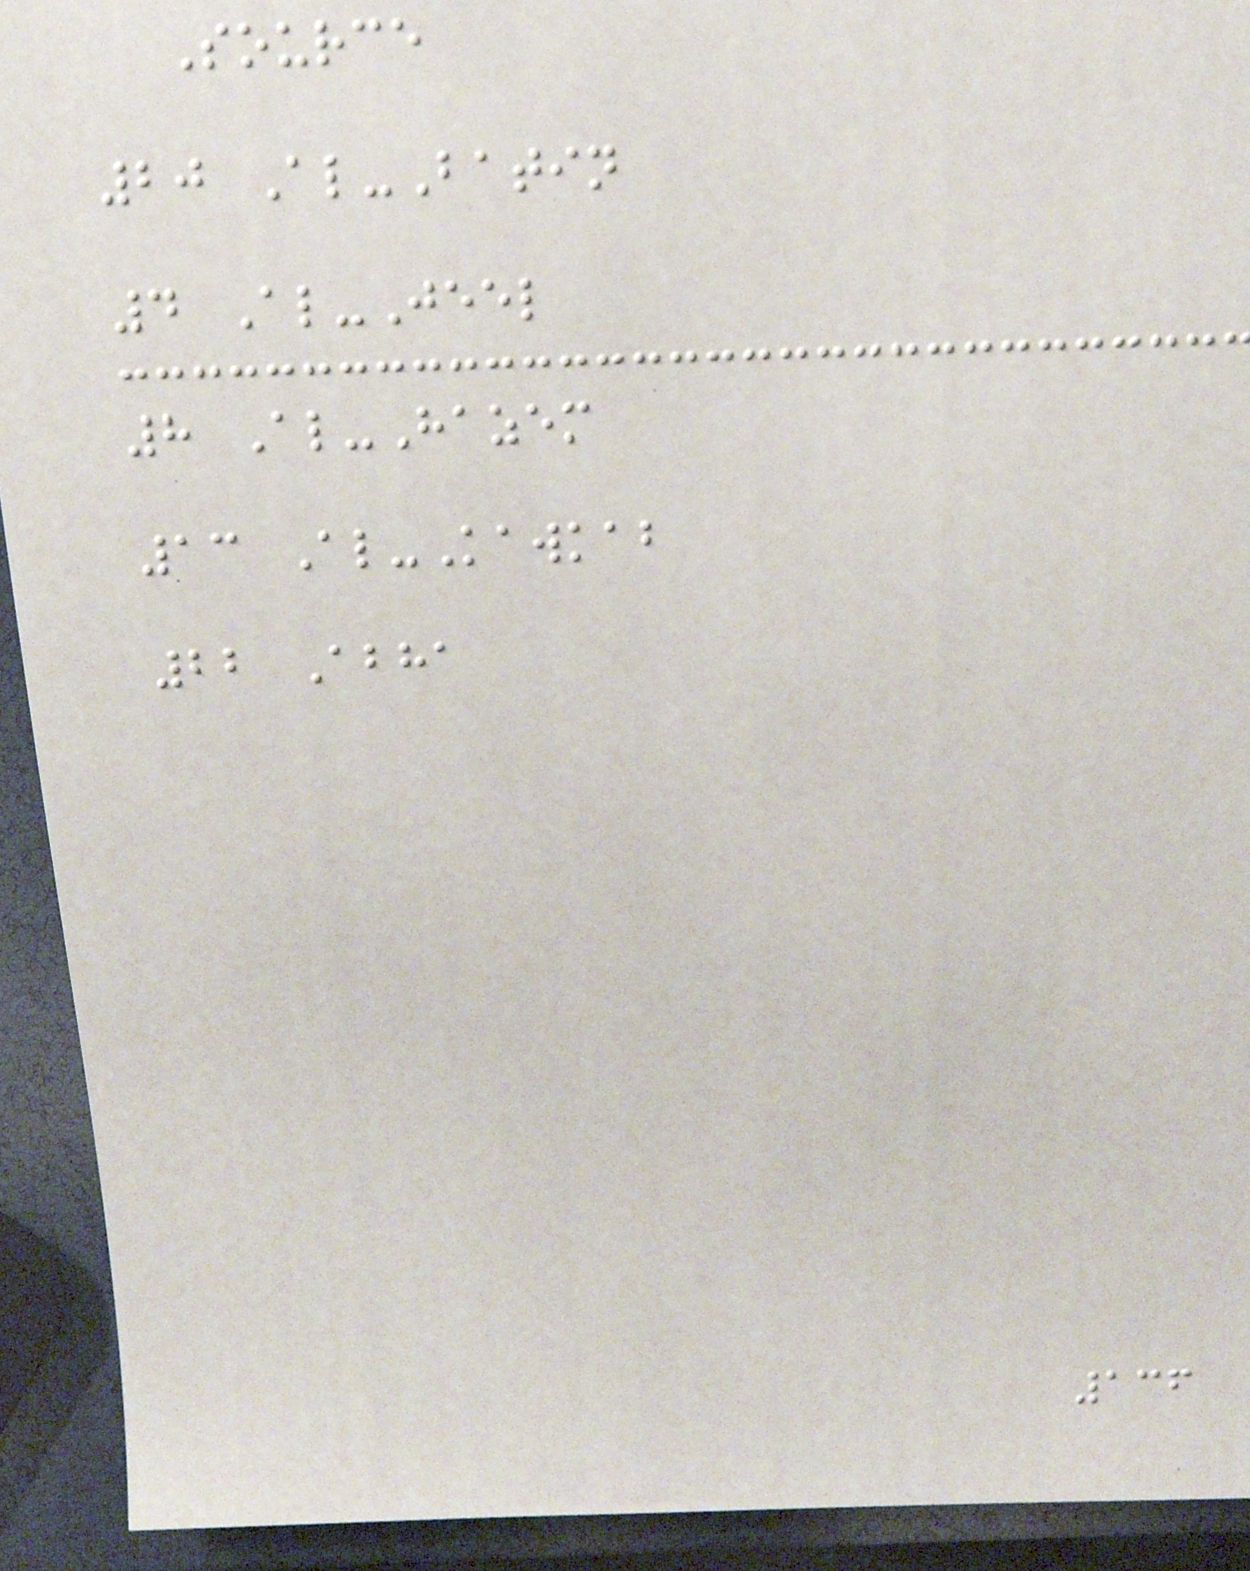Source
20 Al-Batin
4 Al-Jeel
8 Al-Hazem
13 Al-Kawkab
22 Abha
136
